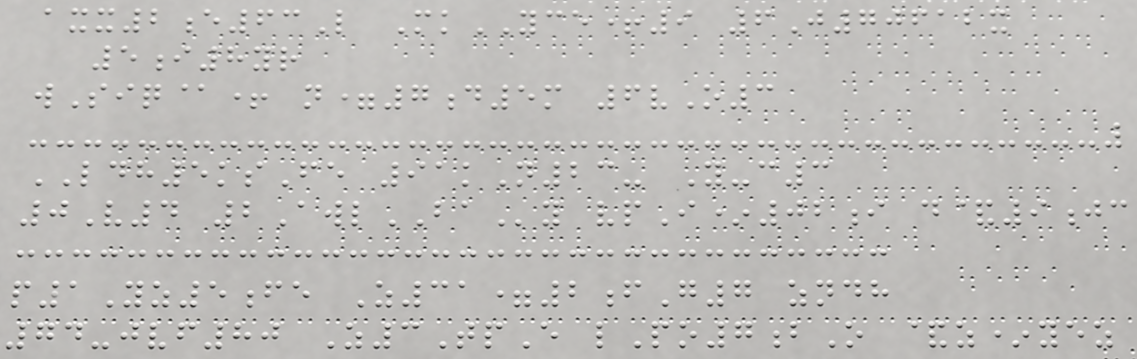axx2e63L MkYCE+9 6J70612x
5i8yr
wSiq@+ n=7d5m 6vO3
LDH5ksFe 91kN23- Y-c3
0V4 2AwlBAy vpI*02i d&9jc
p1Yz5fe Z31=2fG7 zndh
74-jvf80 Z3TpE lPo7bO &z*yez
